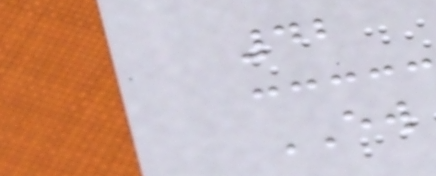42
EW
